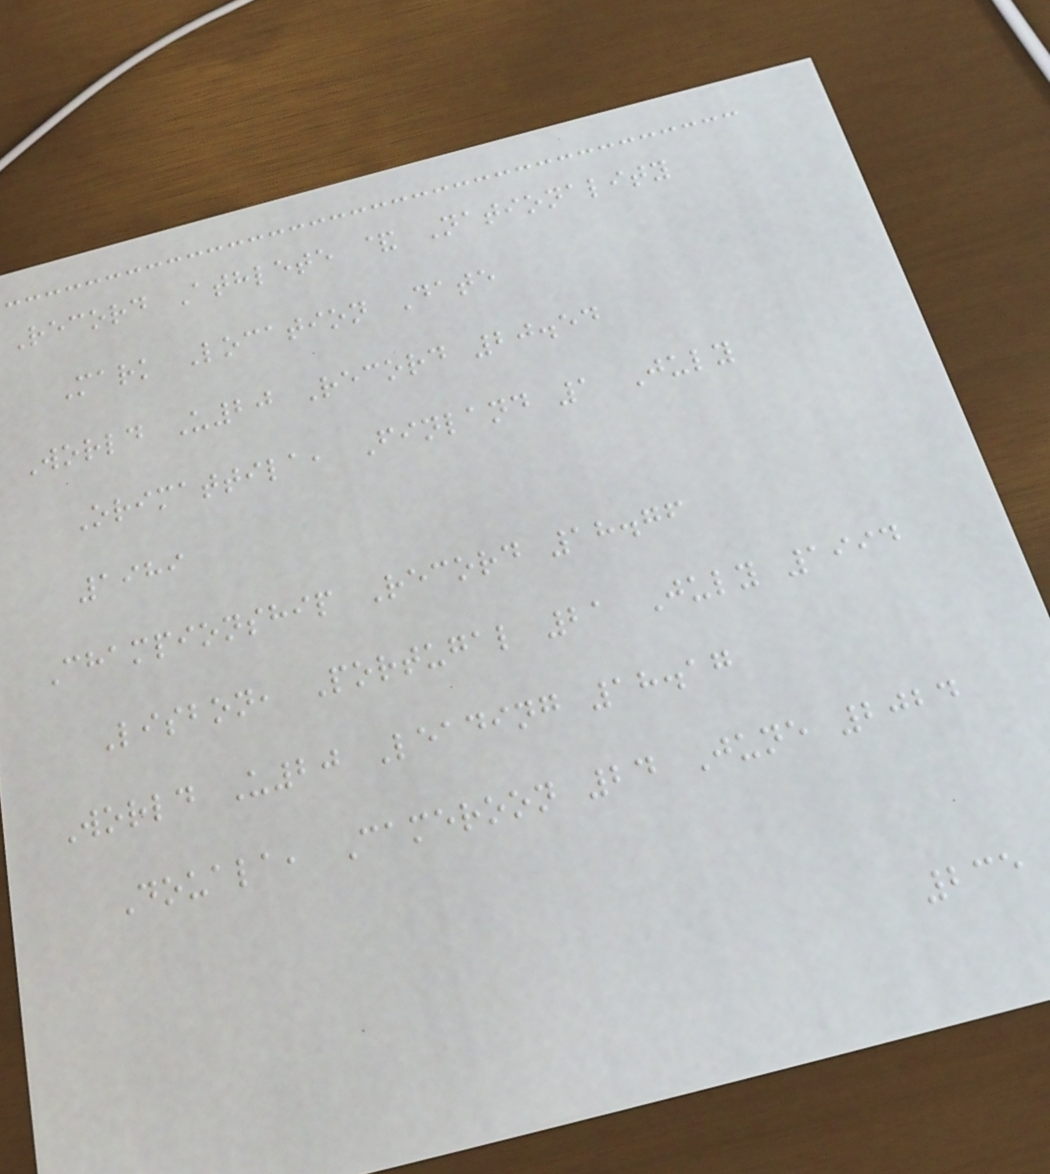Record Athlete & Nationality
Mark Location Date
World U20 Record 20.54
Orimattila, Finland 1 July
1989
Championship Record 18.76
Lisbon, Portugal 21 July 1994
World U20 Leading 18.17
Douala, Cameroon 24 June 2024
235
